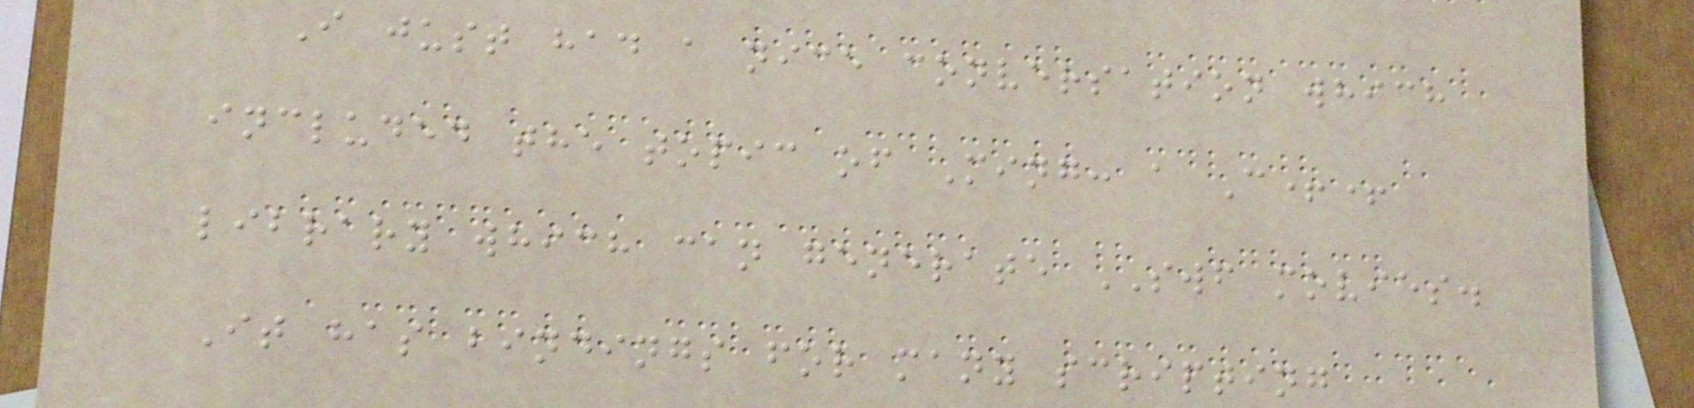I just had a nice conversation which
included the topic of Ming: a C++
library which can generate SWF movies.
It has bindings for many scripting
